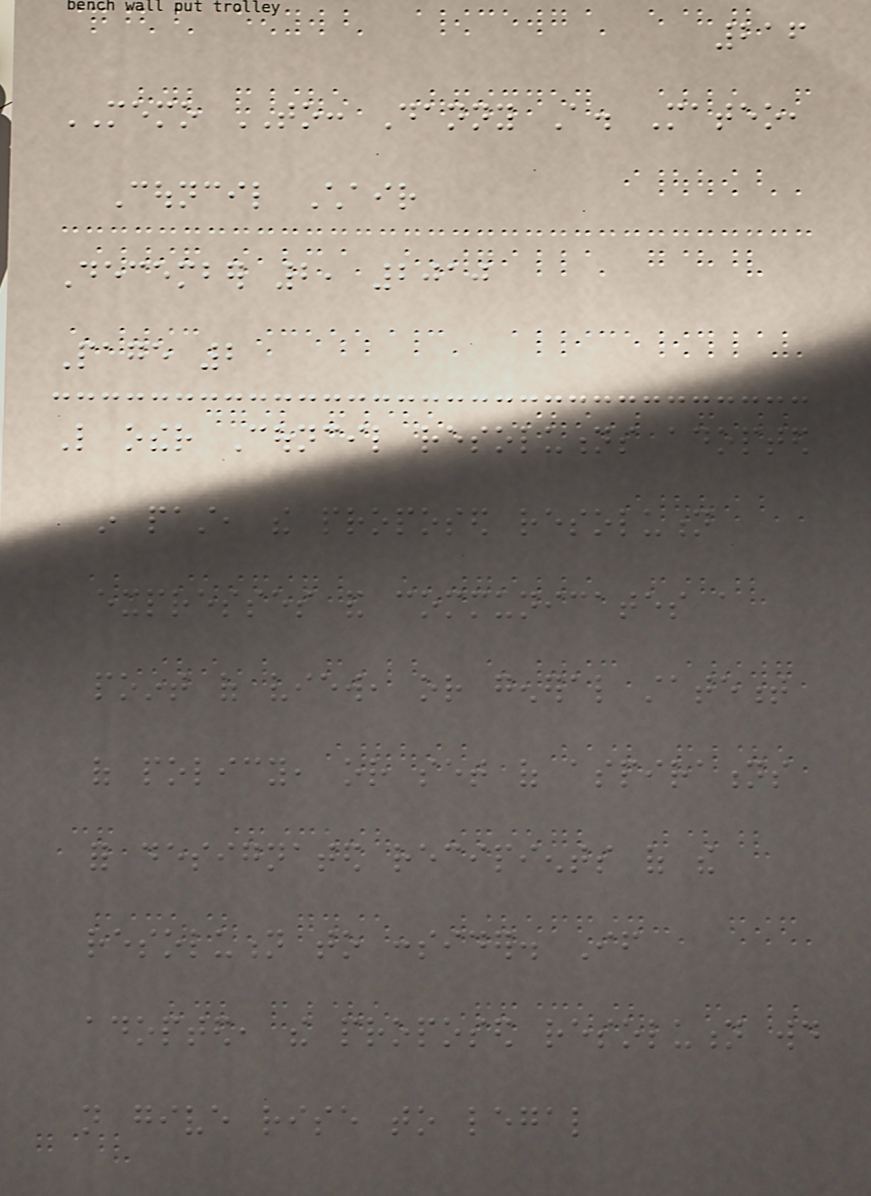216
MEMO TO: Danny A. Mateo,
Council Chair
December 2, 2010
Page 2
Like other Council resolutions adopted
in past, the proposed resolution
expresses and communicates a
point of view, or general statement
of policy, or set of aspirations
for designated recipients of the
resolution to consider. If
adopted, the proposed resolution would
not give rise to legal
